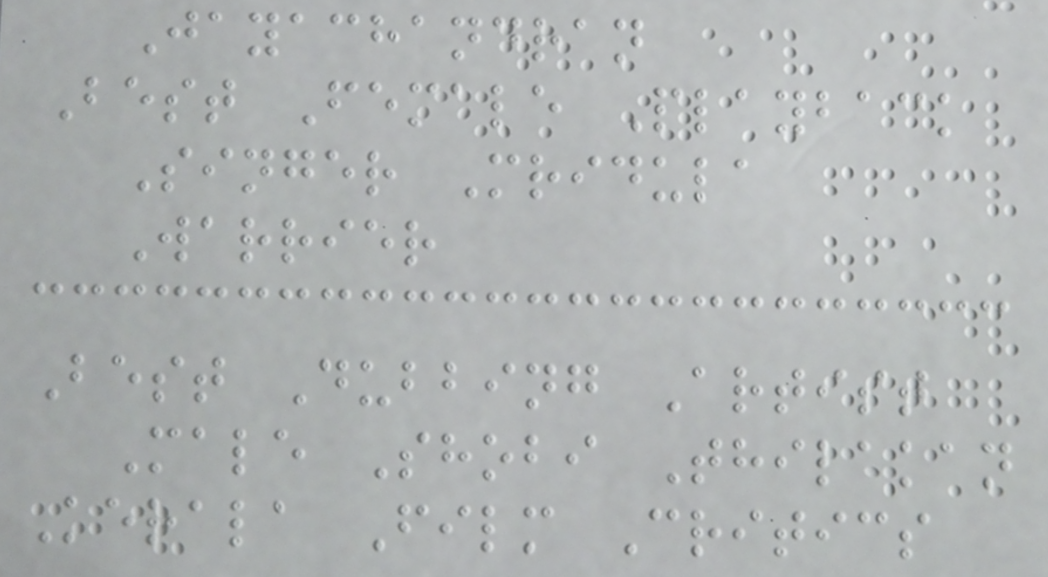Jayachandran
Best Female Playback
Singer Mridula
Warrier
Best Dubbing Artist
Male Shobi Thilakan
Kerala Film Critics
